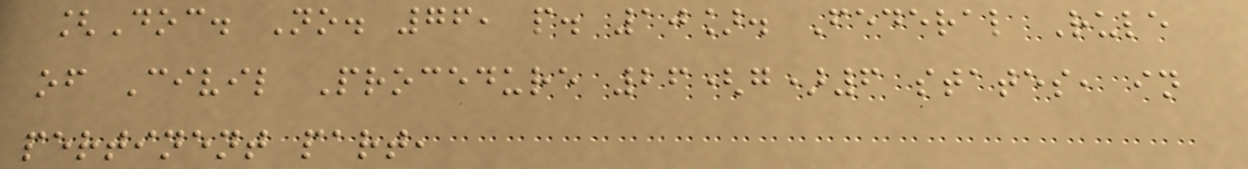[Doc. No. 76, p. 10]. Federal Rule
of Civil Procedure 26(g)6 states, in
pertinent part,
